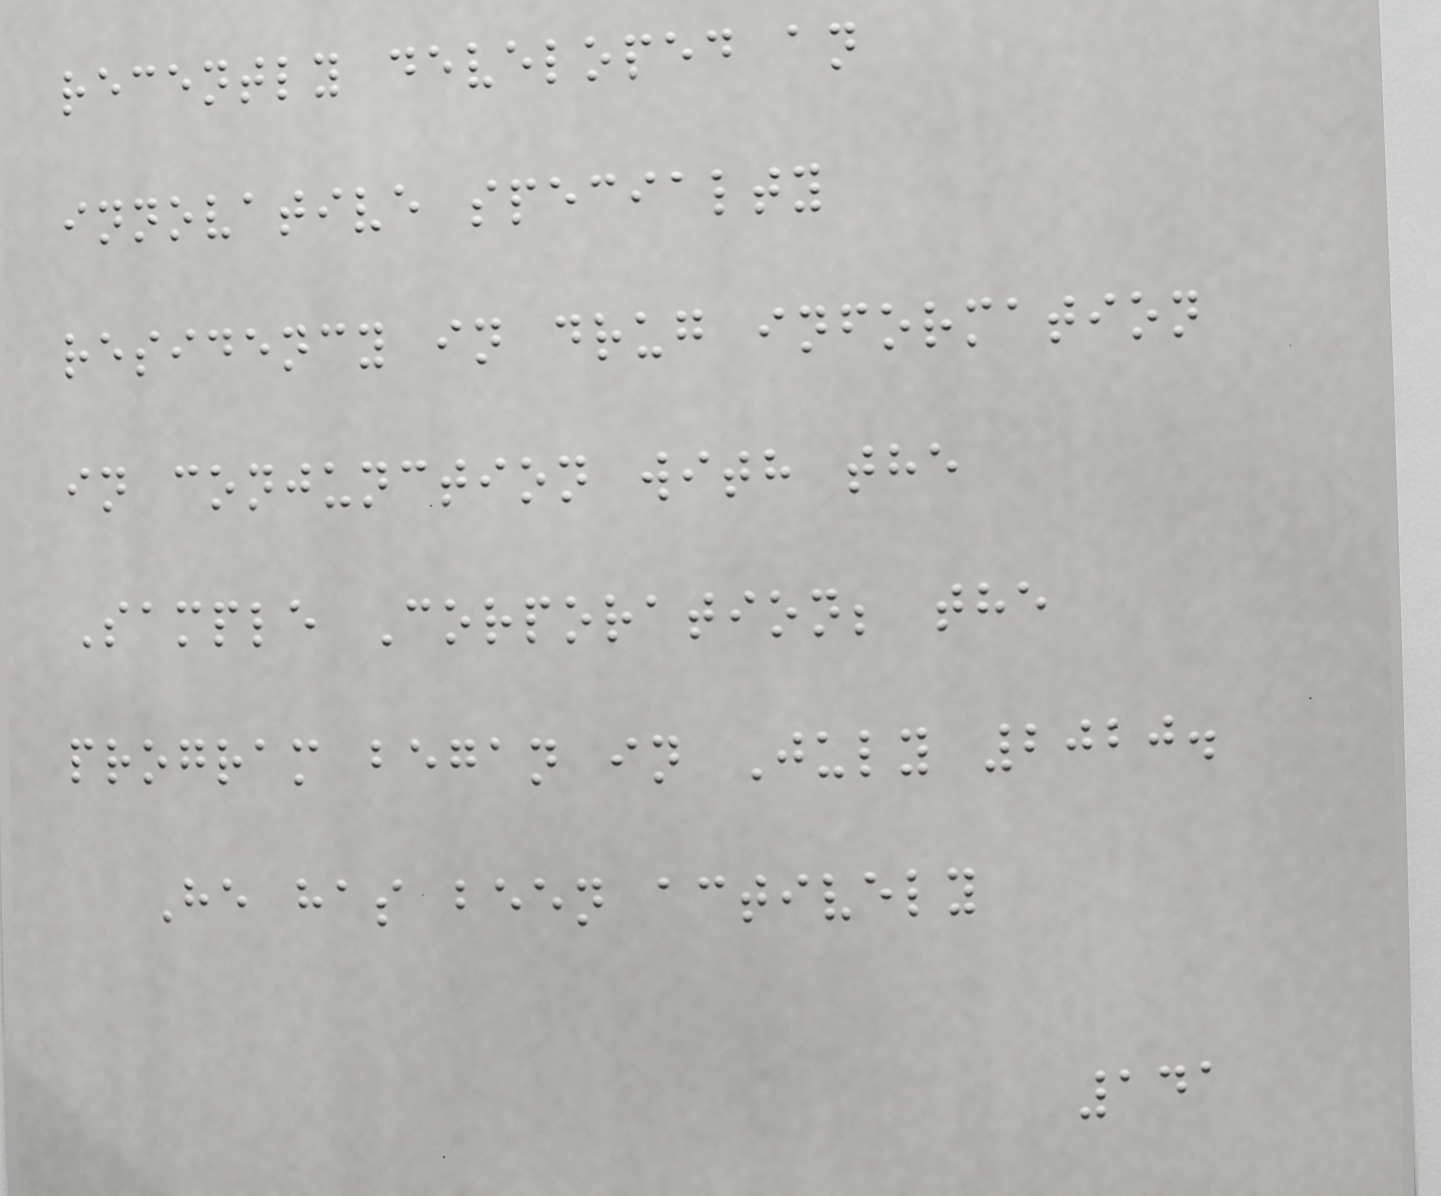recently developed an
innovative specialty
residency in drug information
in conjunction with the
Sample Corporation; the
program began in July 2020.
He has been actively
141
